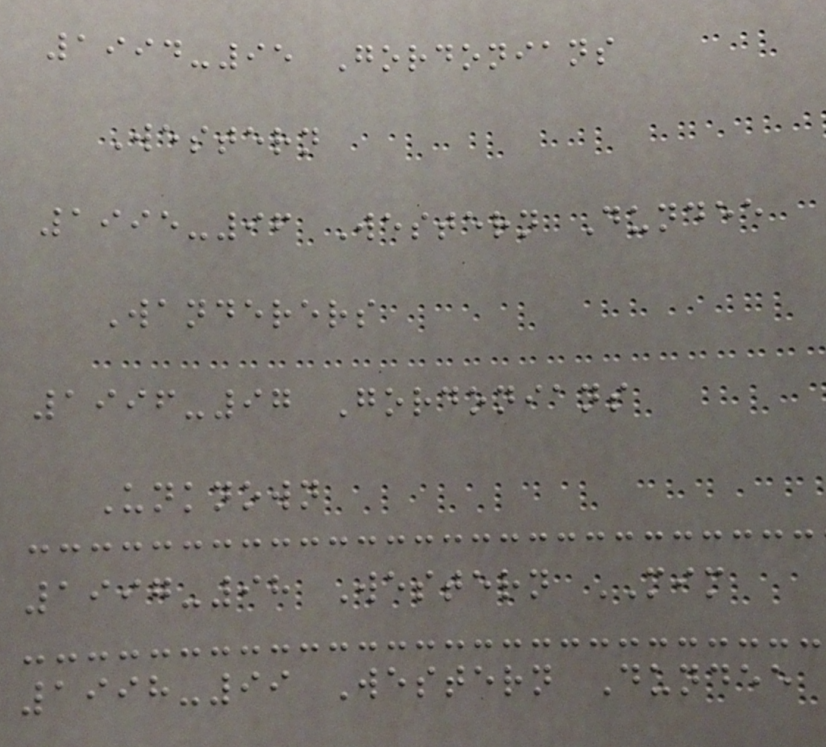1994-95 Gordonians
Western
1995-96 Western Dundee
Wanderers
1996-97 Gordonians
Unknown
1997-98 Western MIM
1998-99 Western Dundee
